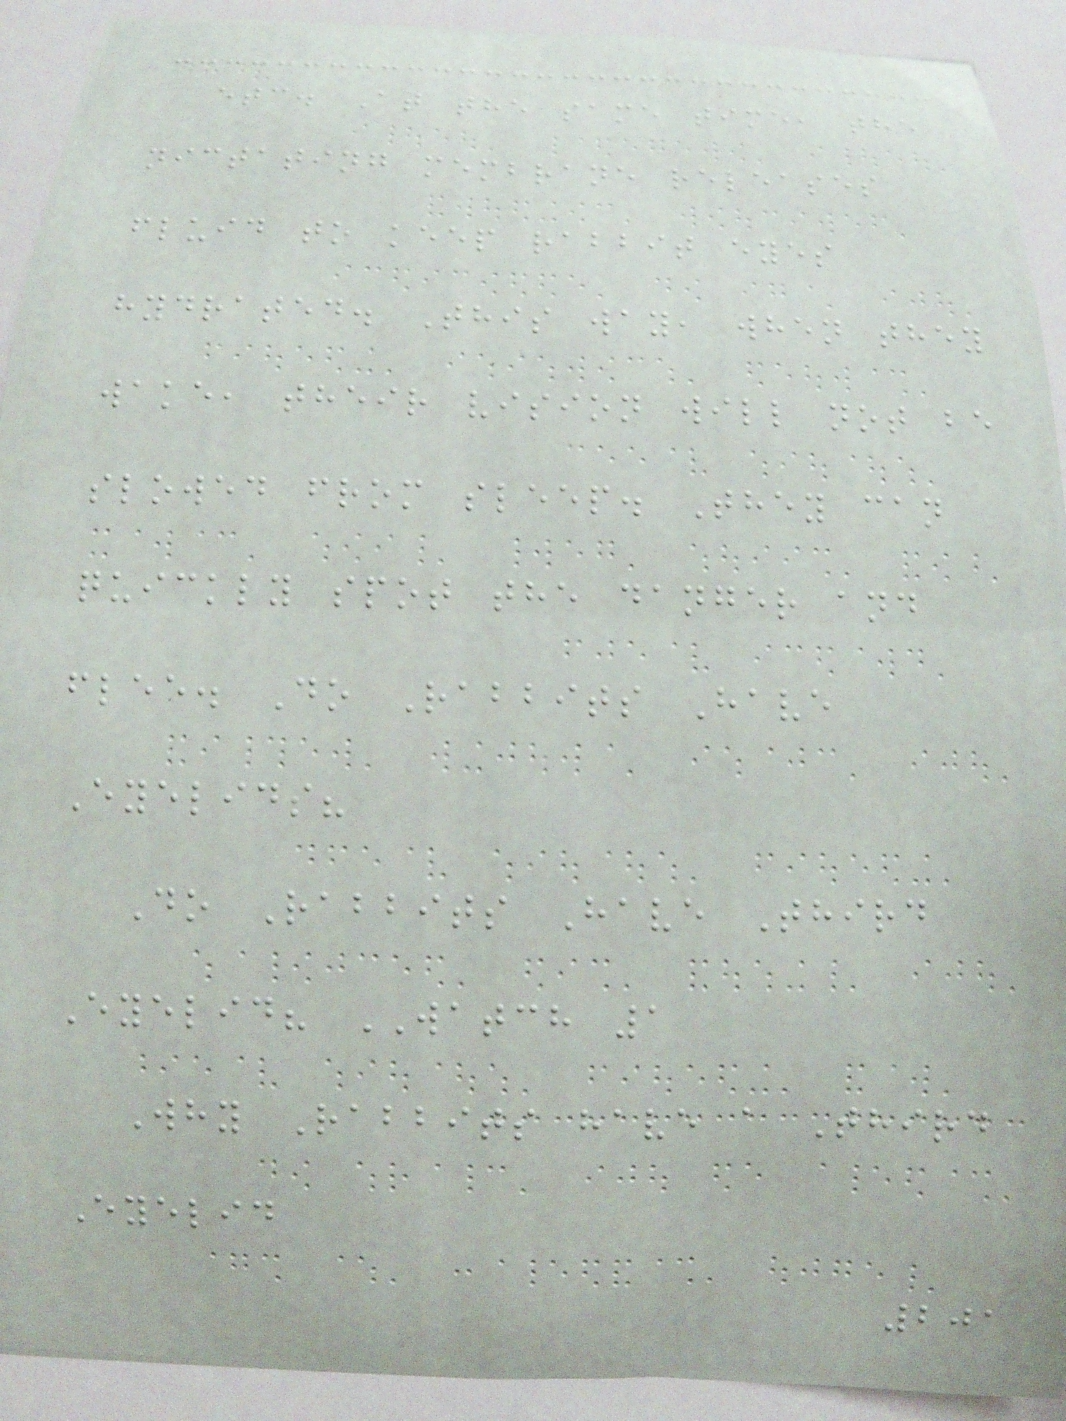etc. At the same time, the
nictating membrane releases
fluid to keep rabbit eyes
hydrated. This way, when they
wake, their vision will not be
slowed from sleep. They can
quickly spot the danger and
flee. Do Rabbits Have
Eyelids?
Do Rabbits Have Third
Eyelid? WATCH 1
Why Rabbits have a Third
Eyelid
201
